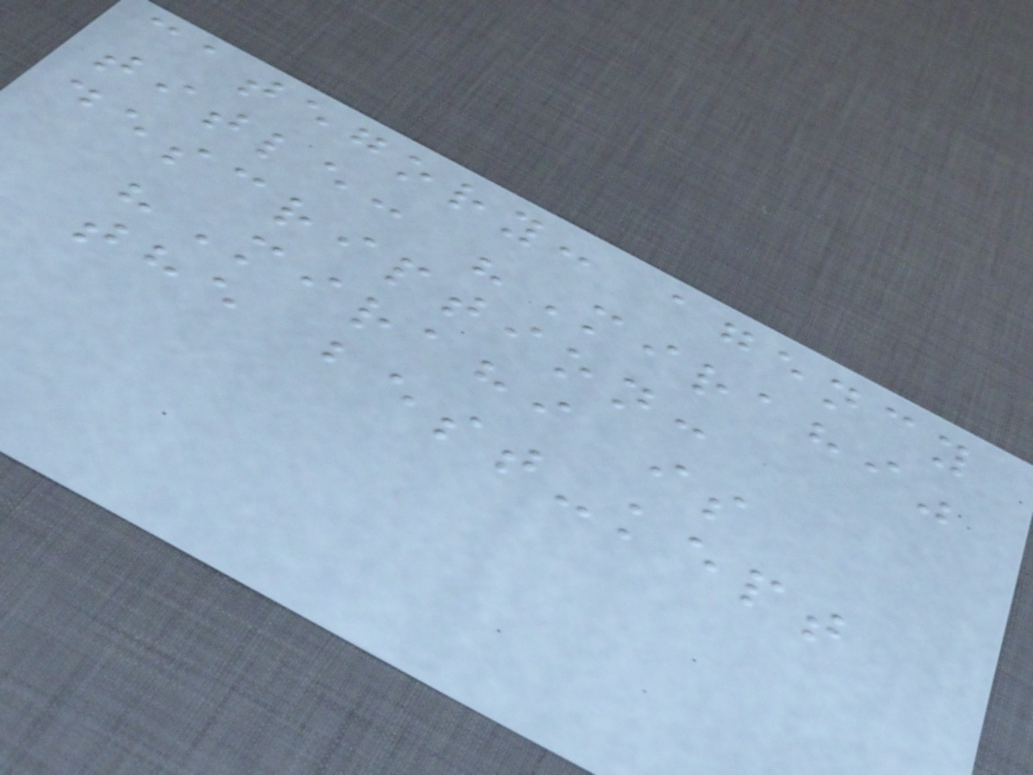category: agency
title: "Mirahi"
description:
"Mirahi is
the best-kept
